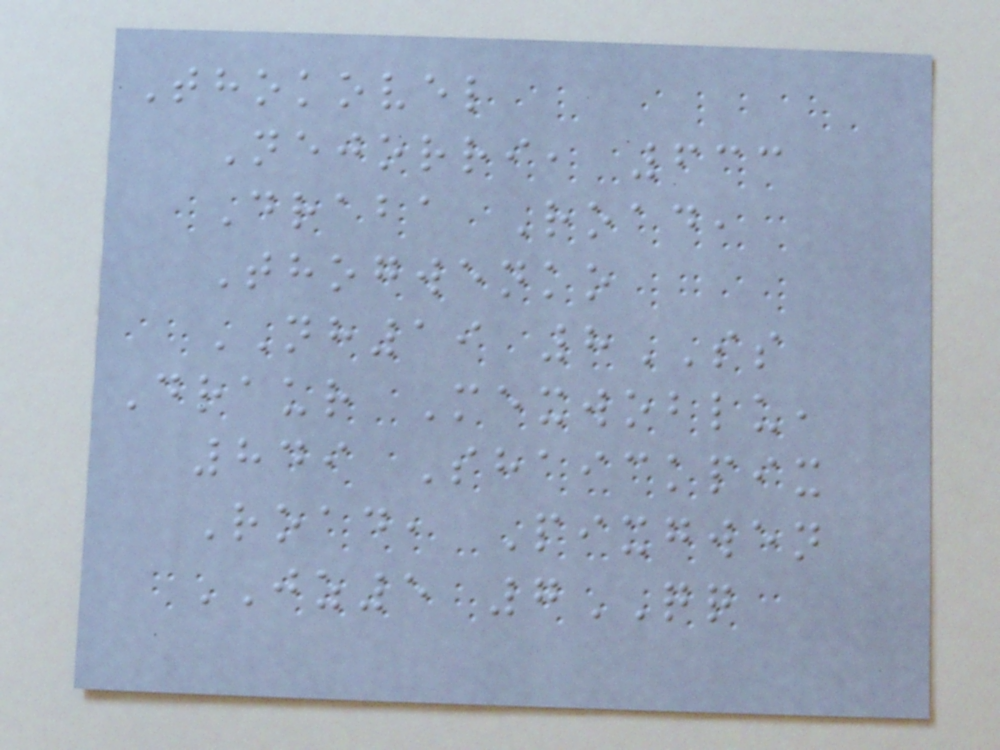Thokovel
Nejorri, 633
Draba Road,
Thogwenko
NH19 8SS
Draur Mexwoblu,
849 Shaickpix
Road, Pixgwen
JZ5 7QQ
